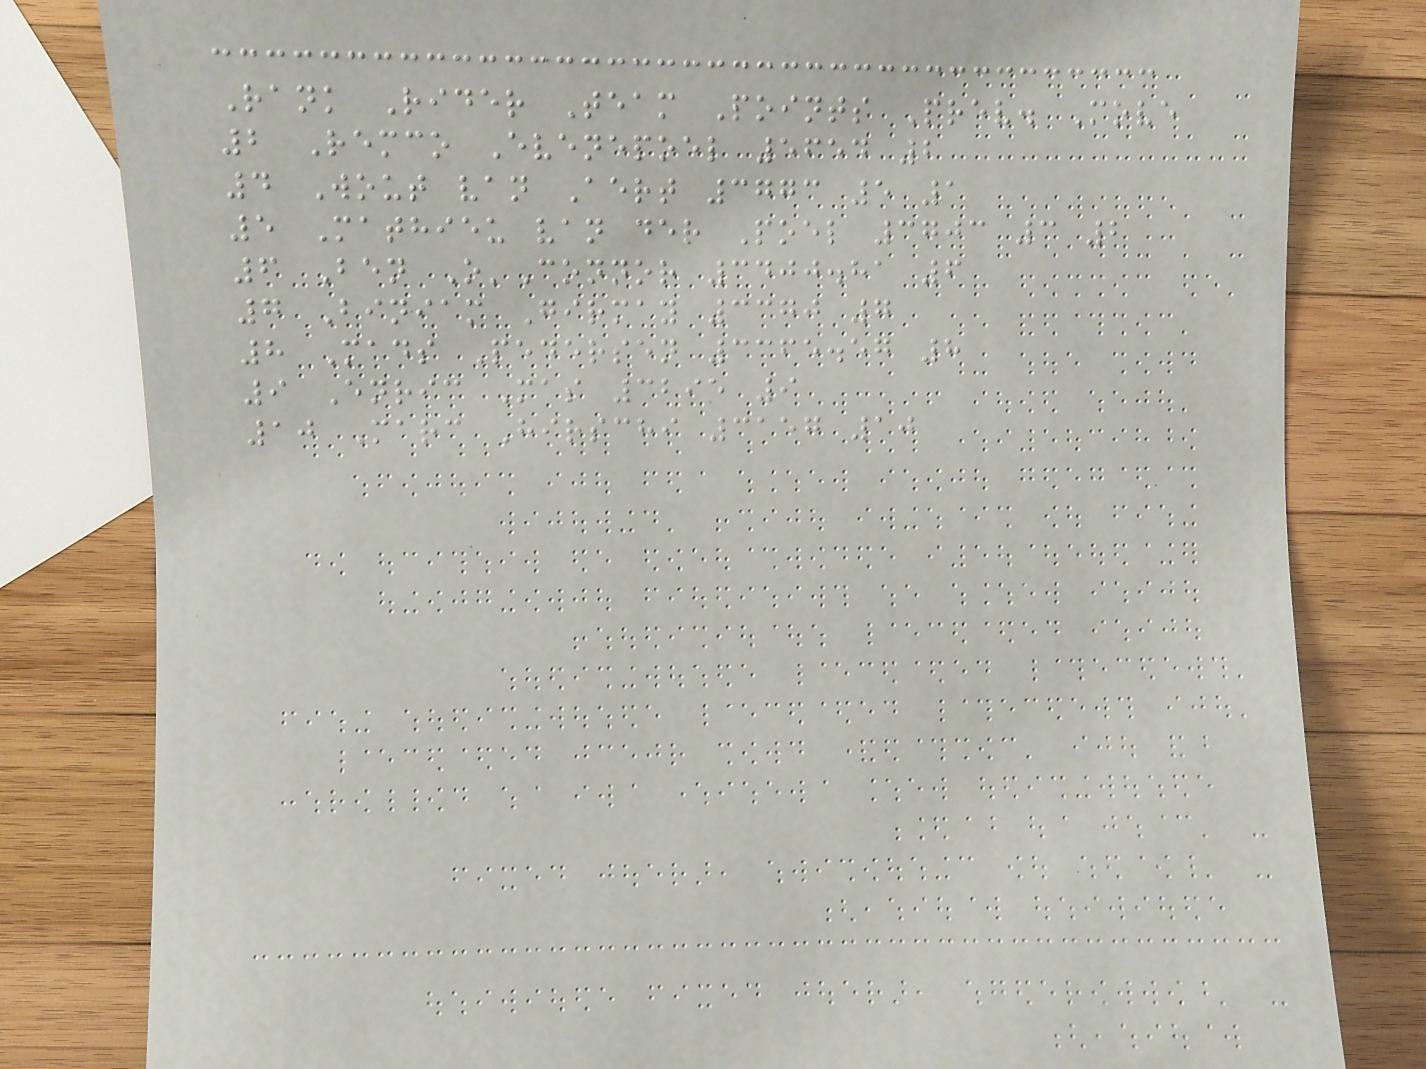Rank Rider Team Points Prev. Move
2 Remco Evenepoel 5654 2
4 Wout van Aert 3773 5 1
5 Mathieu van der Poel 3703 3 2
6 Ben O'Connor 3400.81 6
7 Biniam Girmay 3370 7
8 Mads Pedersen 3365.57 8
9 Enric Mas 3295 9
10 Marc Hirschi 3157 10
